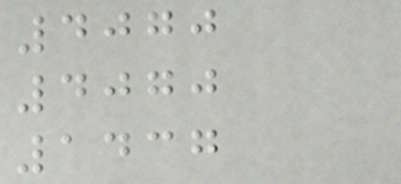4070
4070
1437
